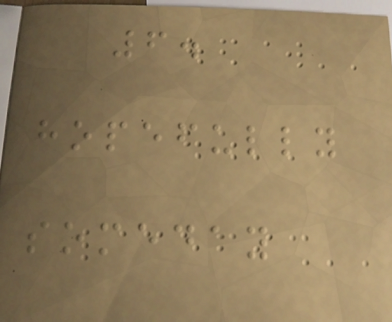6.
hopefully
someday
